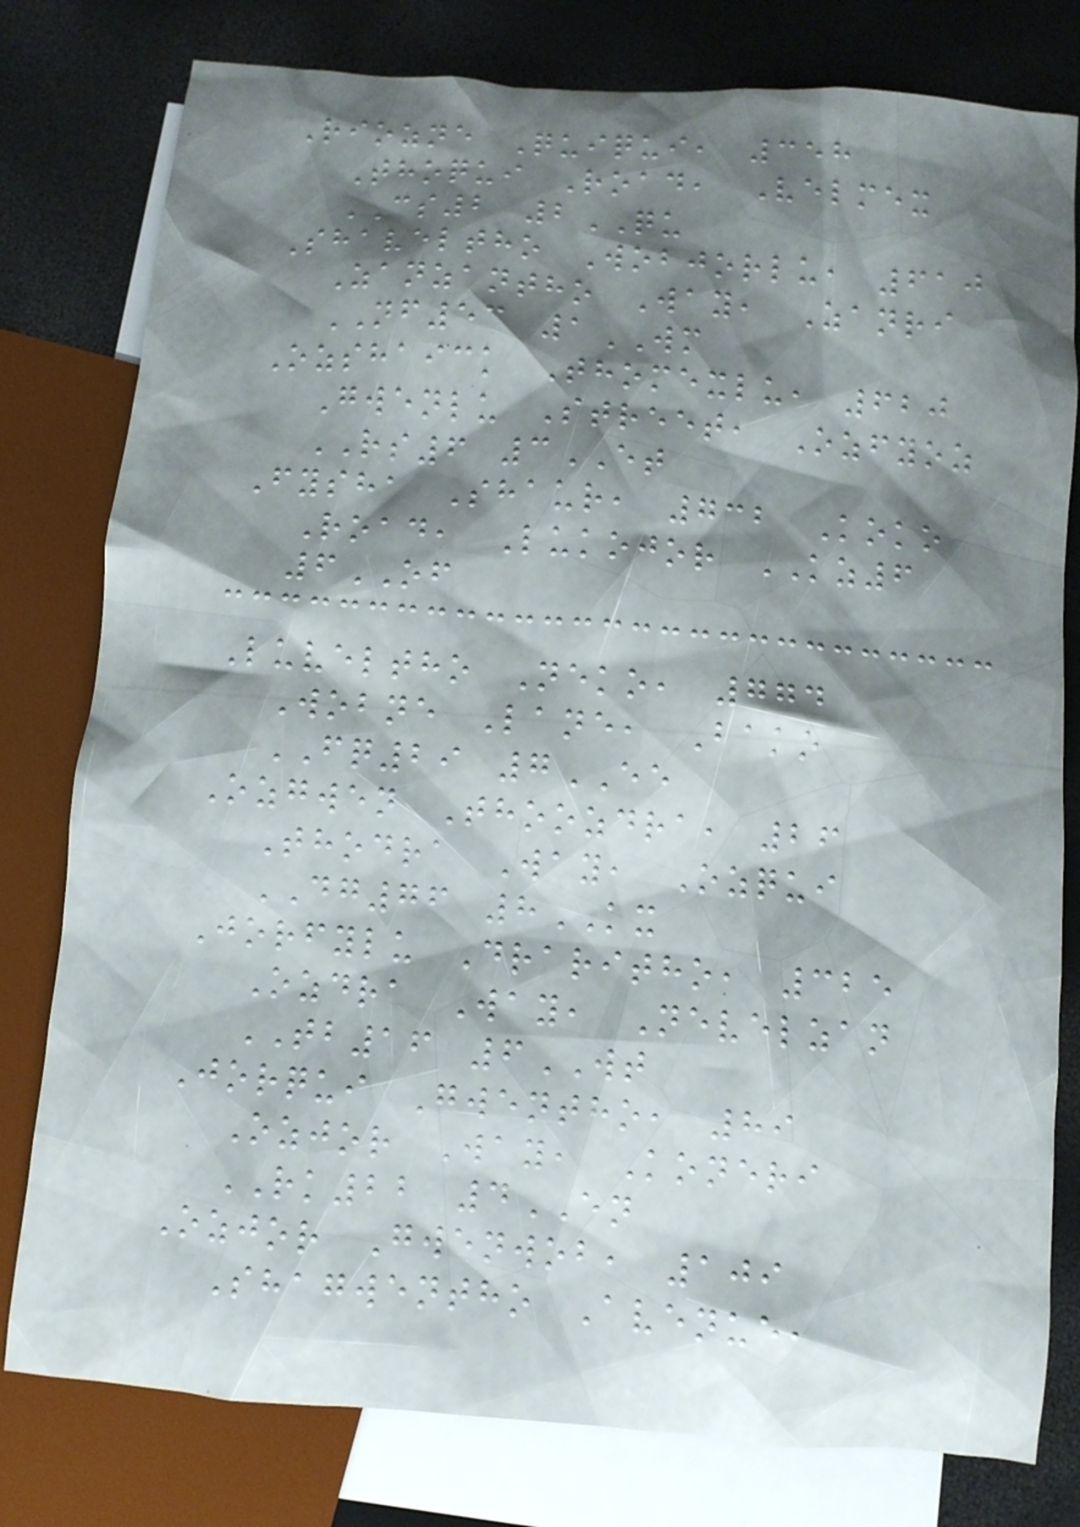Riozne Quiqui, 358
Thoqui Road, Velmex
CS2 2QU
Shaveltho Wobjorlu, 610
Zanzantho Way, Zanri
NF53 1WM
Ozshaick Thomexlu, 620
Gwenlu Street, Ozfyoz
RS6 3ET
Fysha Shaur, 732 Koko
Road, Lukojor KZ6
6OF
Luveltho Neko, 774
Wobne Lane, Bako
FQ29 7EE
Ozgwen Thoozdra, 26
Thodra Way, Ozqui
DG76 8KX
Jorfylu Draritho, 325
Ozdra Way, Nevelzan
TB16 6WT
Jorqui Gwentho, 89
Ozjor Way, Koneri
RK22 4EN
Ozjor Gwenwob, 109
Shagwentho Avenue,
